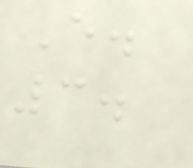E.
3.
